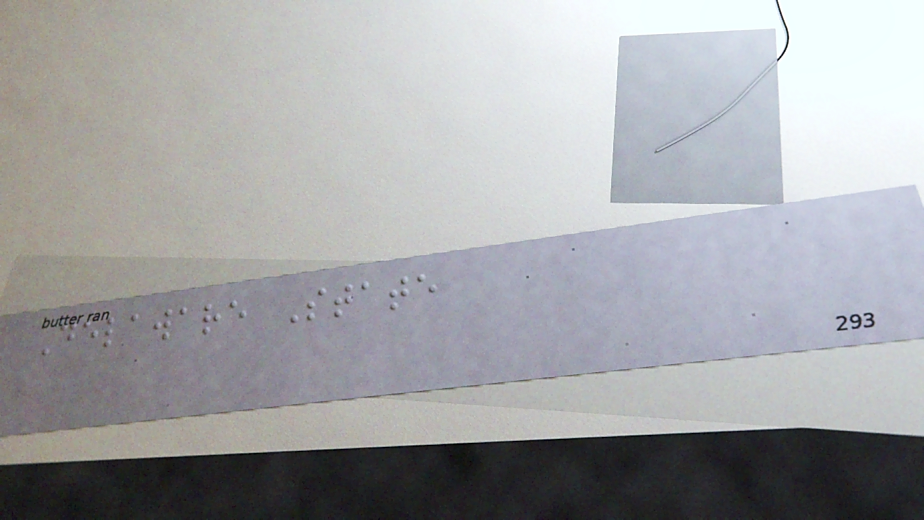Delaware State
